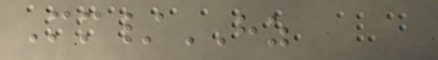Mm/HZ
